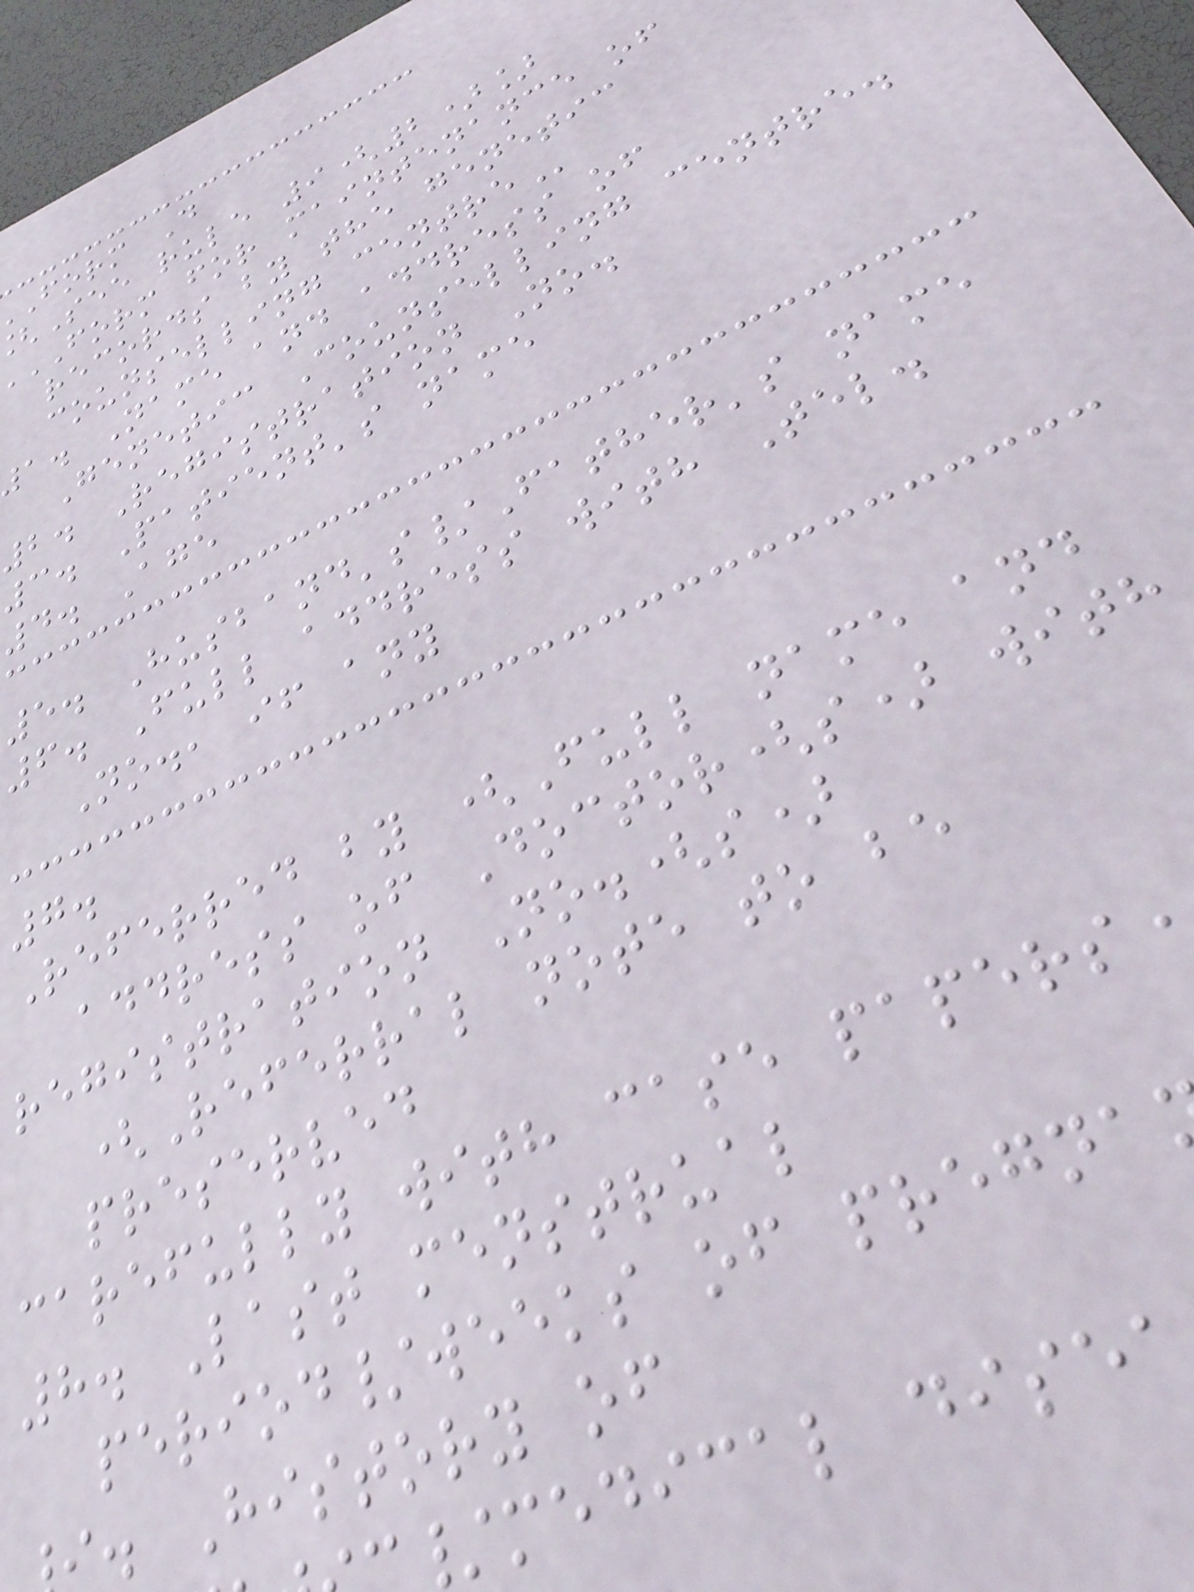form D
See rule 9(2)]
FORM for maintenance of
records by the genetic
counselling
a. Name and address of
Genetic Counselling centre.
2. Registration No.
3. Patient's name
4. Age
5. Husband's/Father's name
6. Full address with Tel.
No., if any
7.
Referred by (Full name and
address of Doctor(s) with
registration No.(s)
(Referral note to be
preserved
carefully with case papers
8. Last menstrual
period/weeks of pregna
. History of
medical dise
